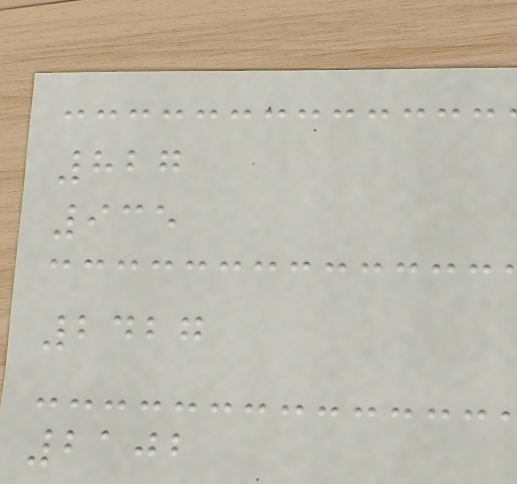827
935
2427
2102
